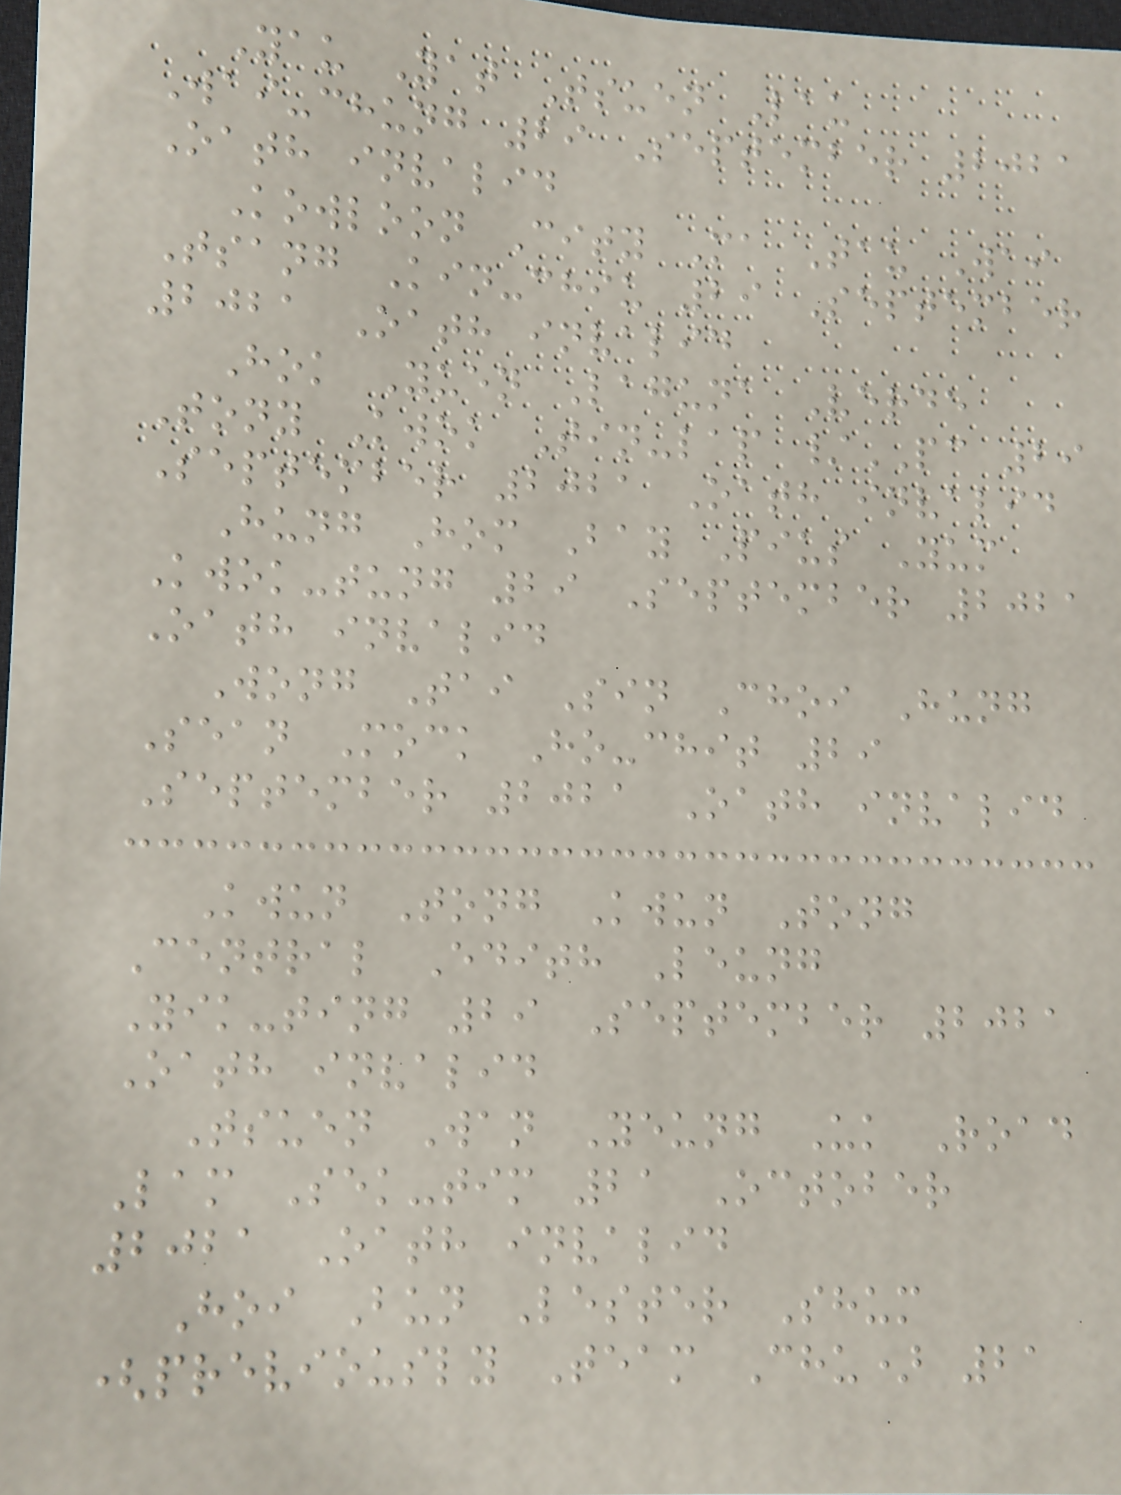Yau Yat Tsuen Lau
Wai-chung 29 September 2021
Oath invalid
Kowloon City Ma Tau Wai
Tsang Kin-chiu 29 September
2021 Oath invalid
Hok Yuen Laguna Verde
Tony Kwok Tin-lap /PC 29
September 2021 Oath invalid
Hung Hom Bay Pius Yum
Kwok-tung 29 September 2021
Oath invalid
Wong Tai Sin Choi Hung
Sean Mock Ho-chit 29
September 2021 Oath invalid
Kwun Tong Kwun Tong
Central Edith Leung
Yik-ting 29 September 2021
Oath invalid
Tsuen Wan Yeung Uk Road
Lam Sek-tim 21 October
2021 Oath invalid
Hoi Bun Lester Shum
(previously Team Chu) 21
